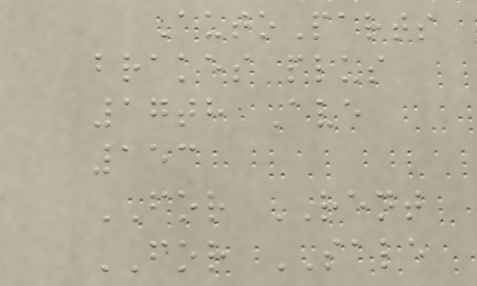AutoParts
brakes plus
17th Ave
153
FOR RENT
FOR SALE
